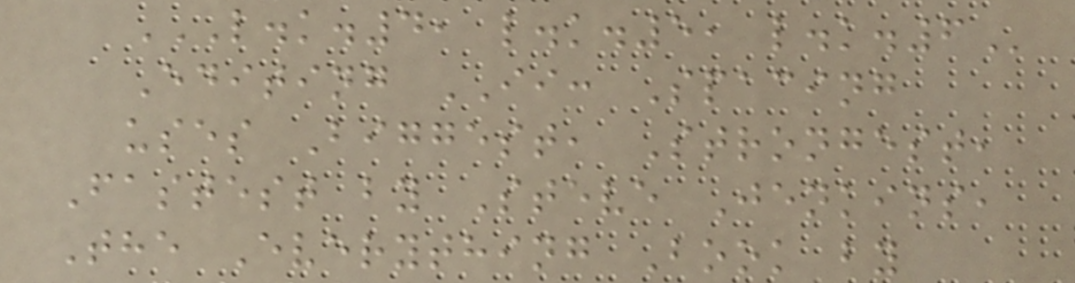L.K.4, L.K.5, L.K.6
Editing II: Spacing
uses Biggest, Strongest,
Fastest by Steve Jenkins,
The Everything Book by
